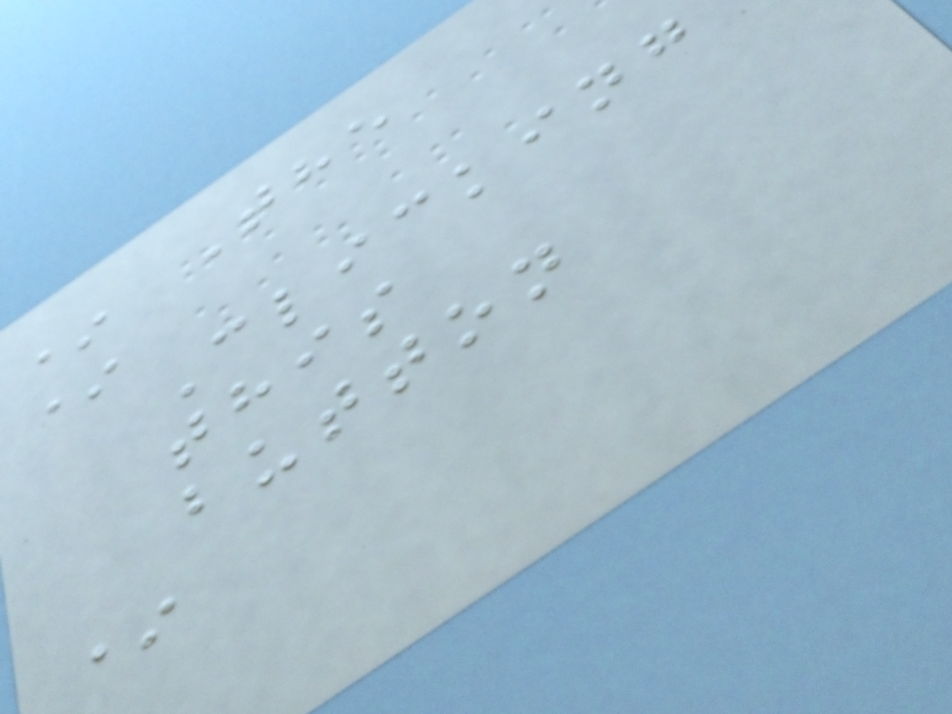* The
*
Clicking
this
button
*
